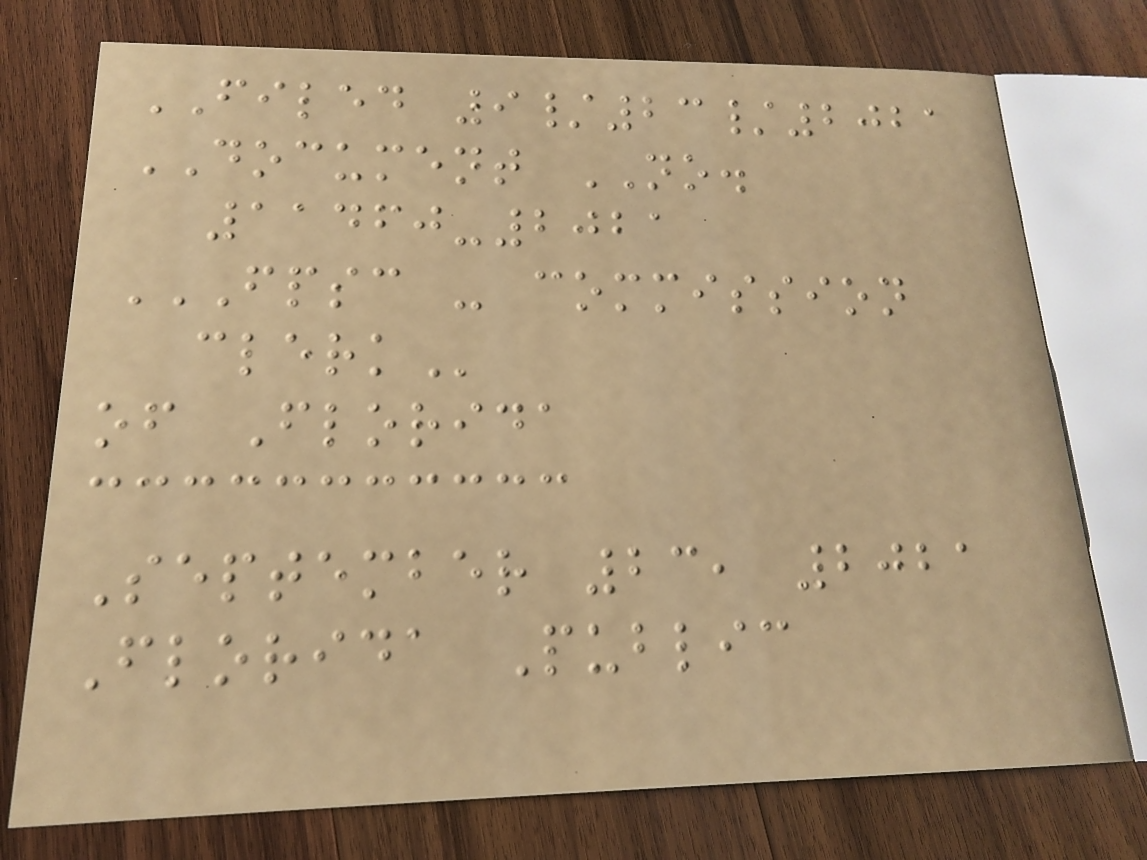FILED 9/23/2021
DOCUMENT NO.
11460-2021
FPSC - COMMISSION
CLERK
of Florida
September 23, 2021
Florida Public
